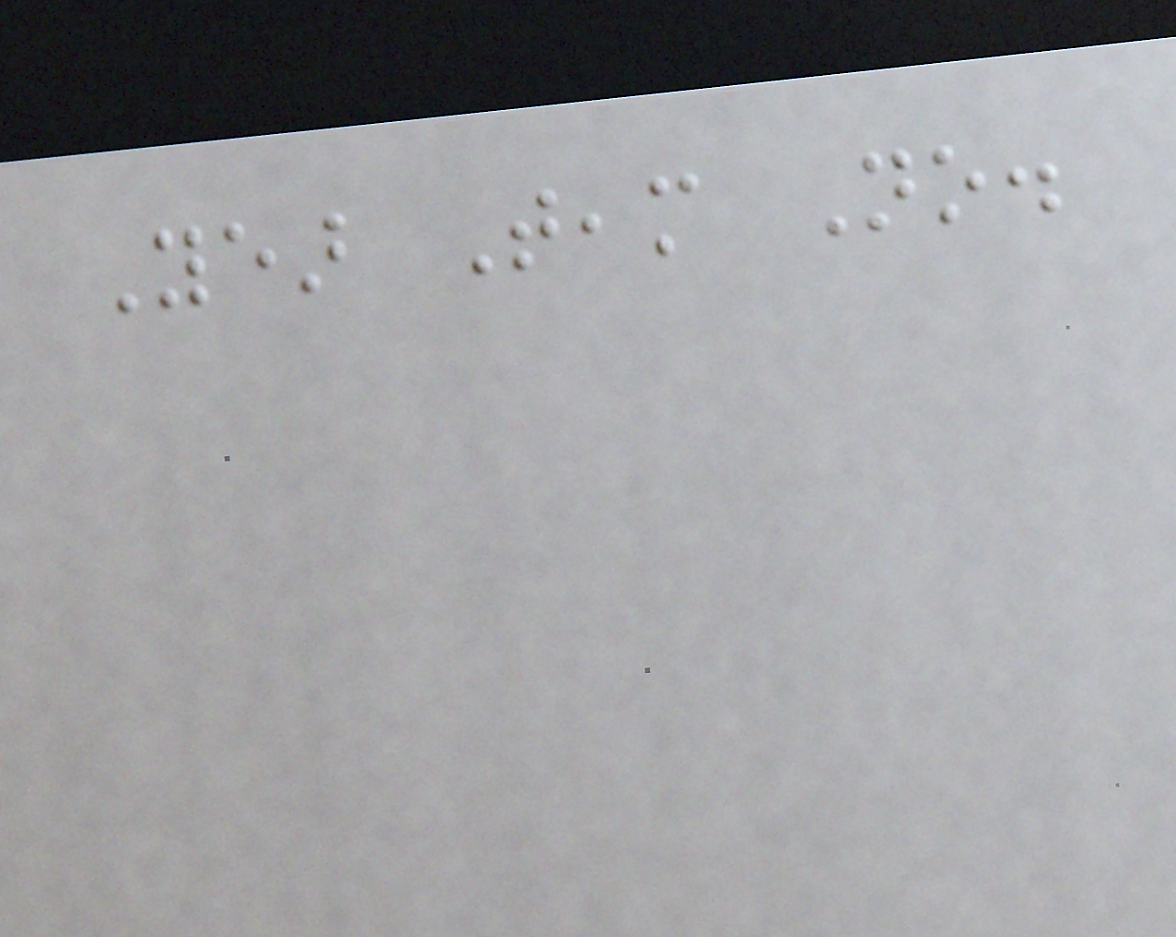Year Team No.
